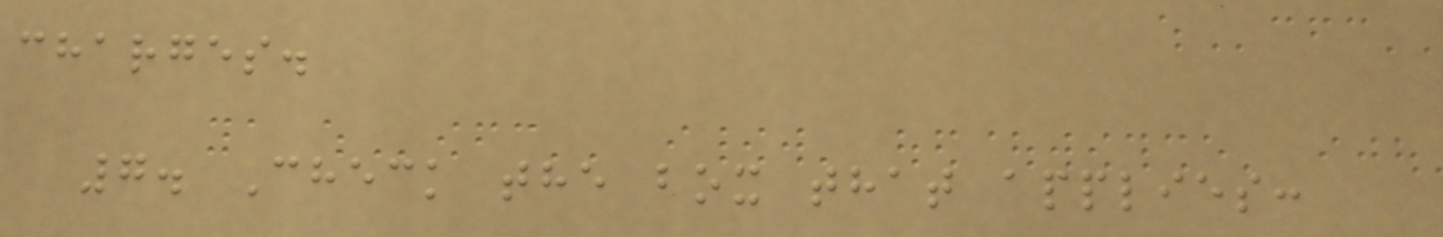charges.
7. Check the box that applies:
